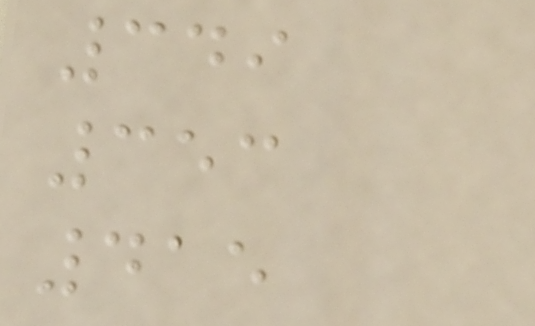349
353
415
